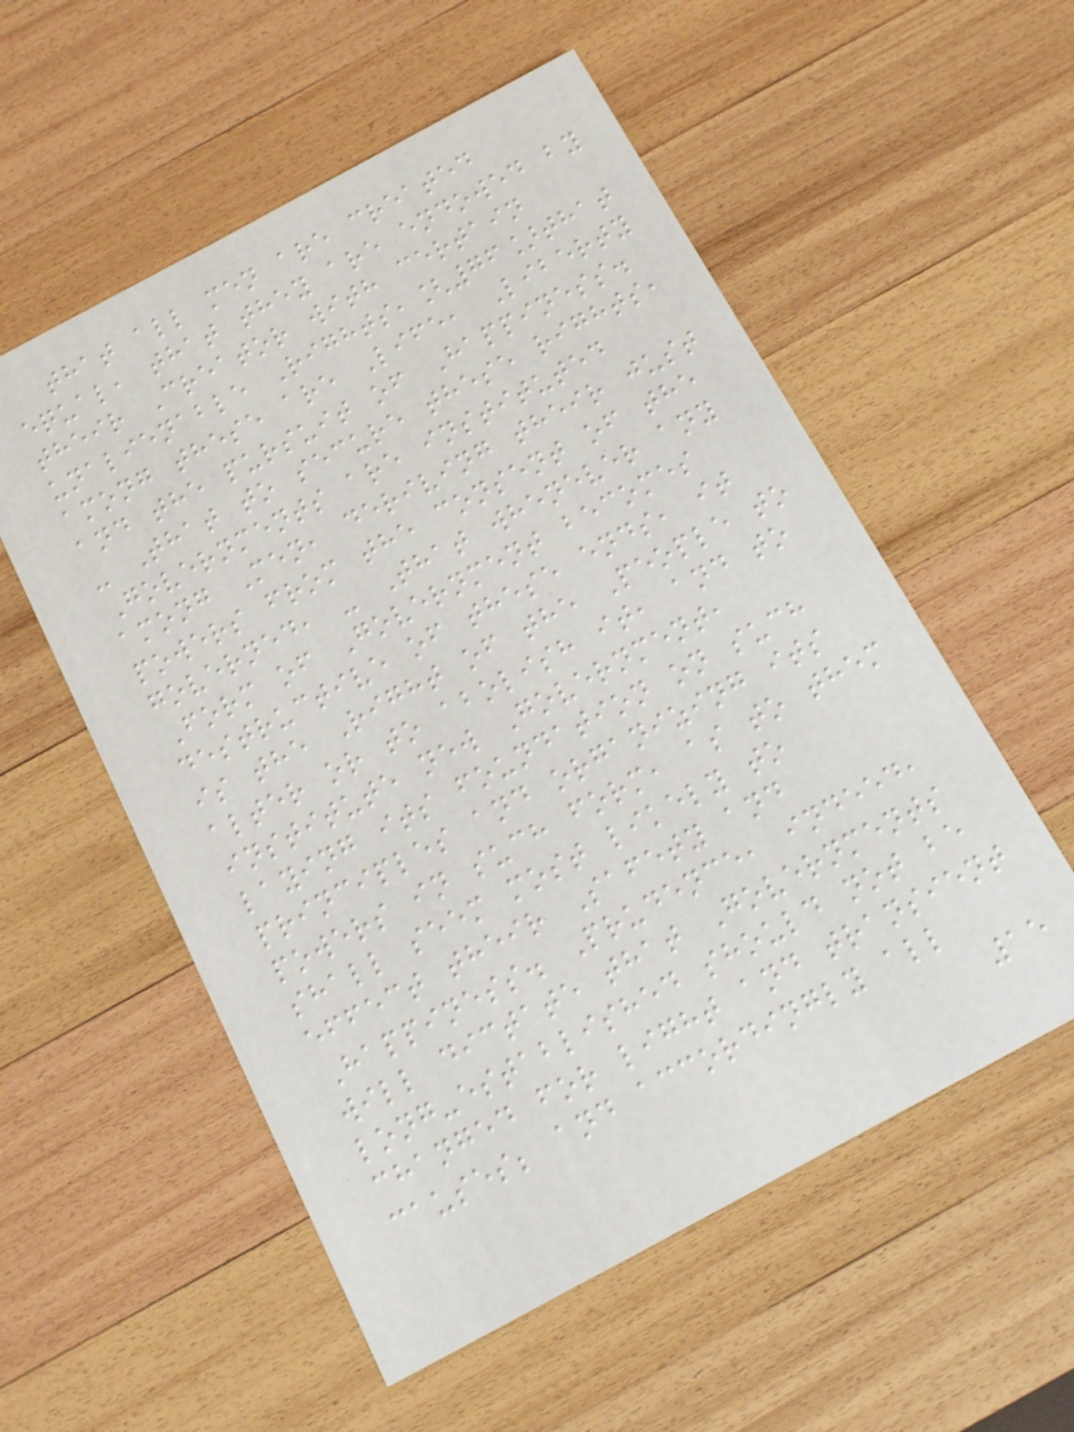that all men are created
equal, that they are endowed by
their Creator with certain
unalienable Rights,[76]that
among these are Life, Liberty
and the pursuit of Happiness.
- That to secure these rights,
Governments are instituted
among Men, deriving their just
powers from the consent of the
governed, - That whenever any
Form of Government becomes
destructive of these ends, it
is the Right of the People to
alter or to abolish it, and to
institute new Government,
laying its foundation on such
principles and organizing its
powers in such form, as to them
shall seem most likely to
effect their Safety and
Happiness. Prudence, indeed,
will dictate that Governments
long-established should not be
changed for light and transient
causes; and accordingly all
15
